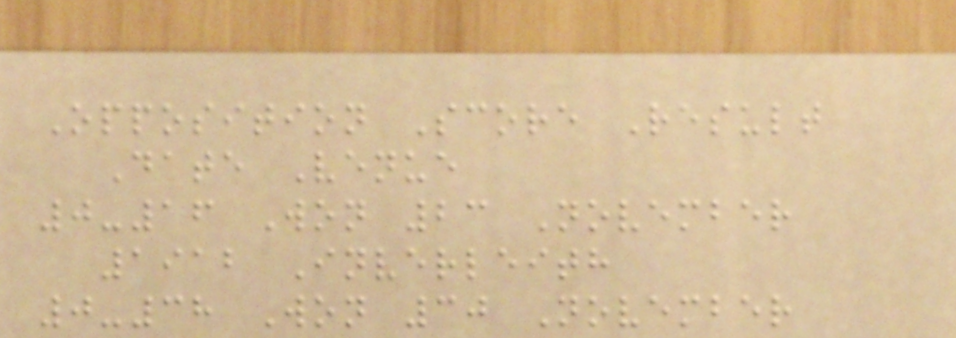Opposition Score Result
Date Venue
0-16 Won 23 November
1912 Inverleith
0-38 Won 30 November
